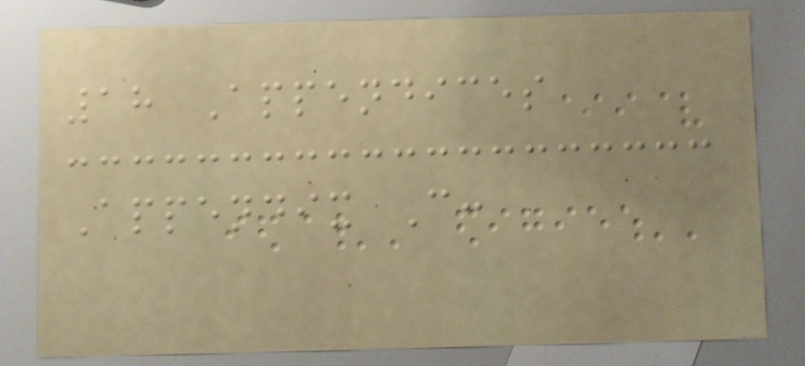18 Appendices
Appendix C:
